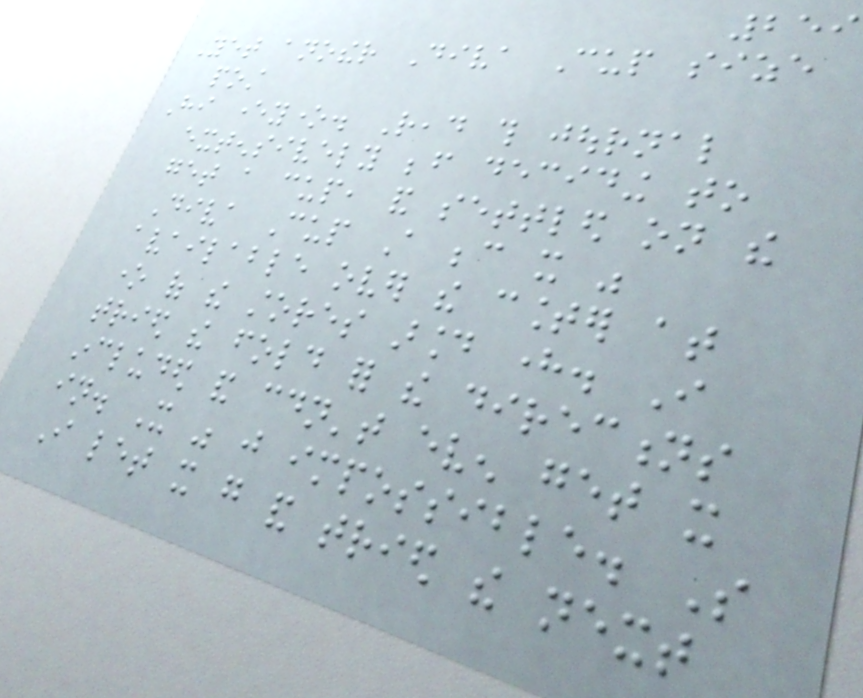259
Yet another Diva Cup size
post
Hi everyone. Read this journal
extensively before deciding to
get a cup, and settled on the
Diva Cup A because it was
available over the counter at
one of the stores around here. I
tried the fold for the directions
included and couldn't even get it
in. It was just impossible. So
I let it go and tried the next
